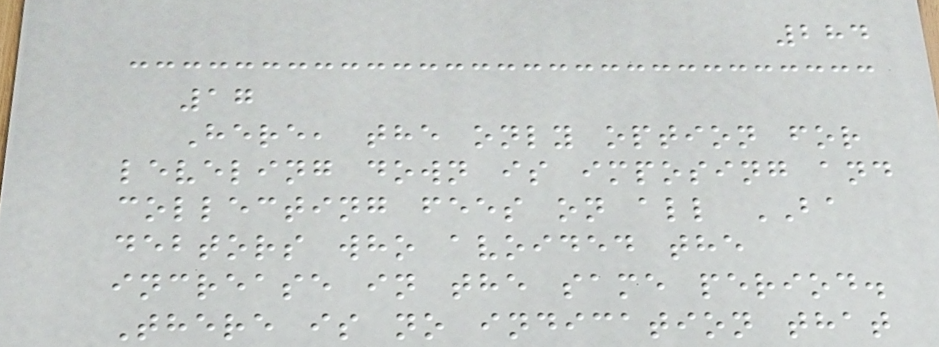284
17
Here, the only option for
leveling down is imposing and
collecting fees on all BA
debtors who avoided the
increase in the same period.
There is no indication that
